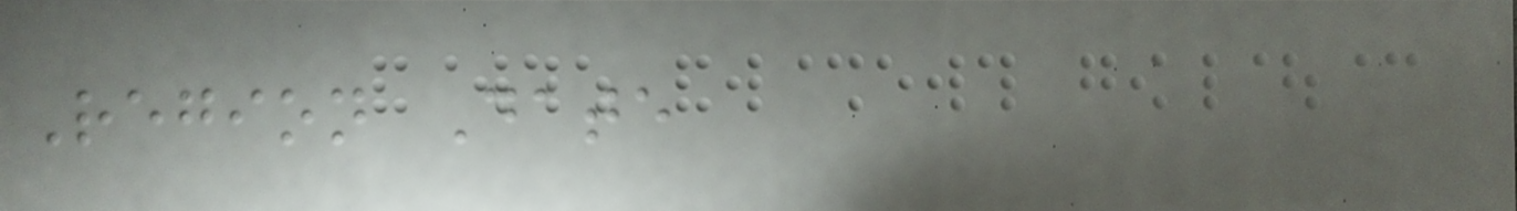Region Date
